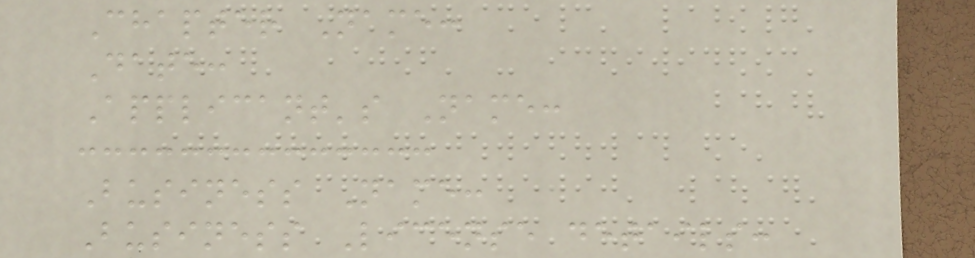Chapter Name:
Date:
Applicant's Name:
Business Name:
Business License details:
